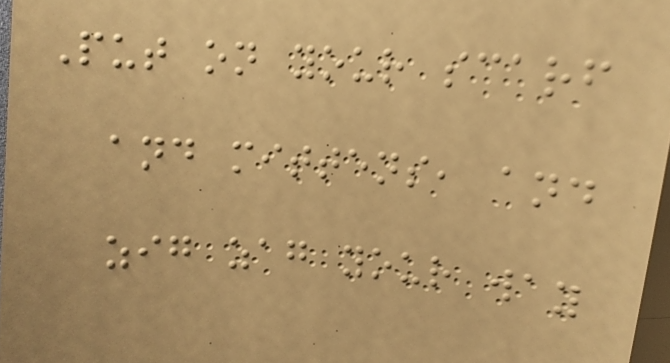Put on your scarf
and mittens, and
zig zag your way
